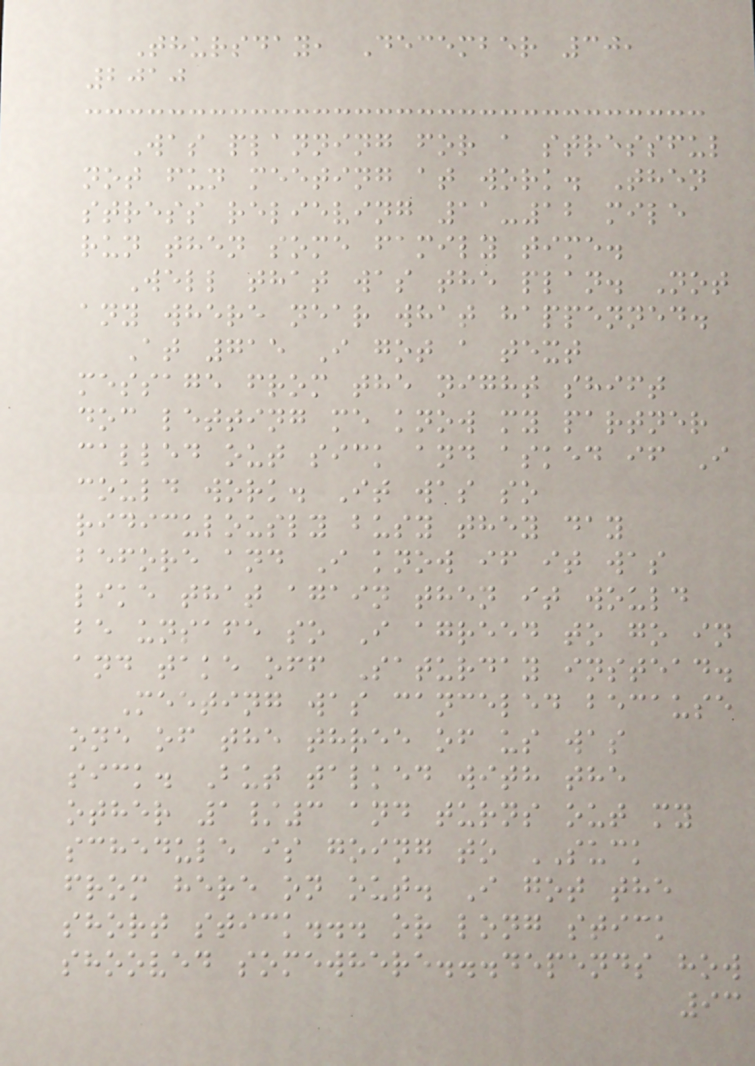Thursday, December 30,
2010
Was planning for a stressful
not fun meeting at work. Then
stress relieving 11-12 mile
run then some family time.
Well that was the plan. Not
any where near what happenned.
At 715 I got a text
message from the night shift
doc letting me know my partner
called out sick and asked if I
could work. It was so
ridiculously busy they day
before and I know if it was
like that again then it would
be unsafe so I agreed to go in
and take off Saturday instead.
Meeting was canceled because
one of the three of us was
sick. But talked with the
other 1/3 and turns out my
schedule is going to SUCK
from here on out. I got the
short stick... or long stick
shooved somewhere...depends how
93
